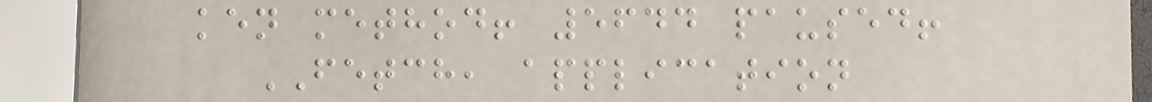ken method! 5644 paused!
FETCH, application
